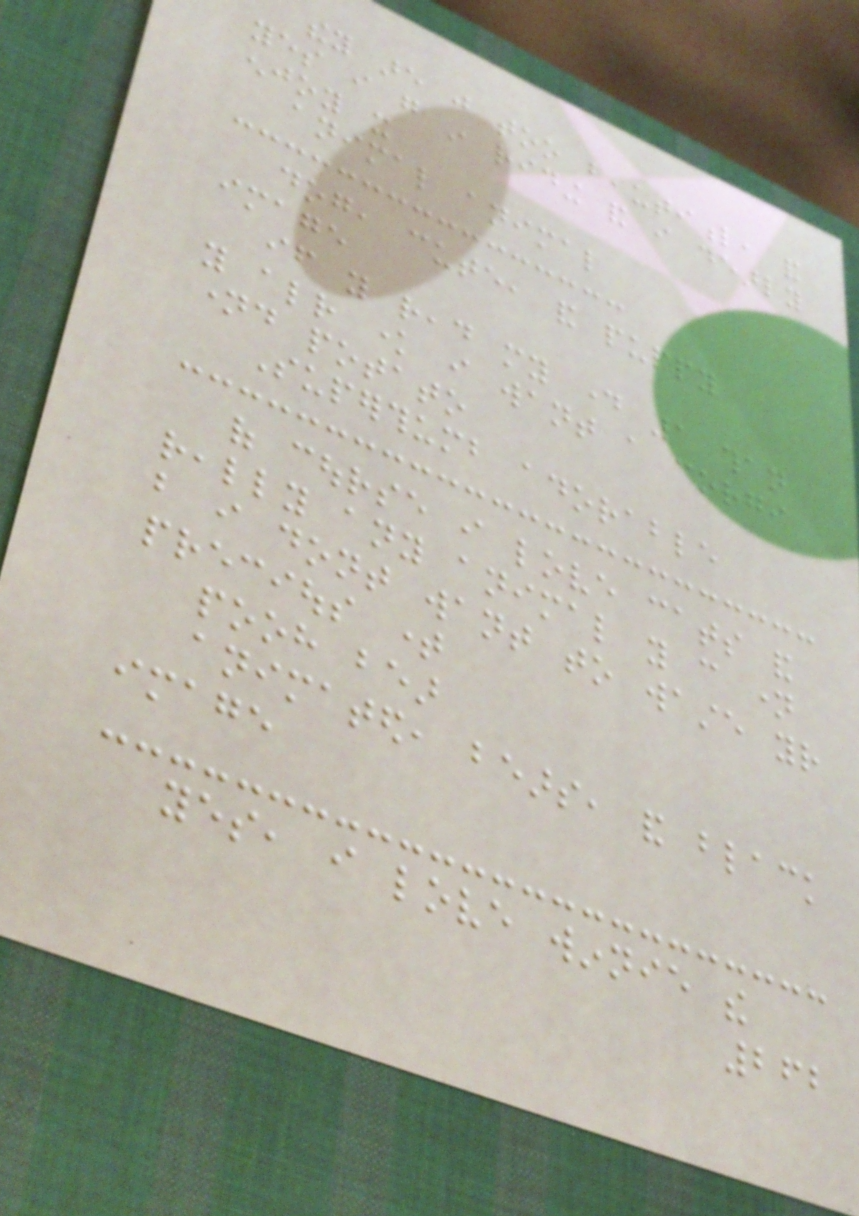they are just too beautiful, and
yes i go in riding and i dearly
enjoy it
animal animal
dog, cute, and puppy
image
if you read my day 1 than
you already know i want a corgi
named potato
Superthumb adorable
of course i love cats and
really any animal you can name
but i dont want to waste your
precious time
pooh bear
animated, bears, and black
image
yes, i love winnie the
262
